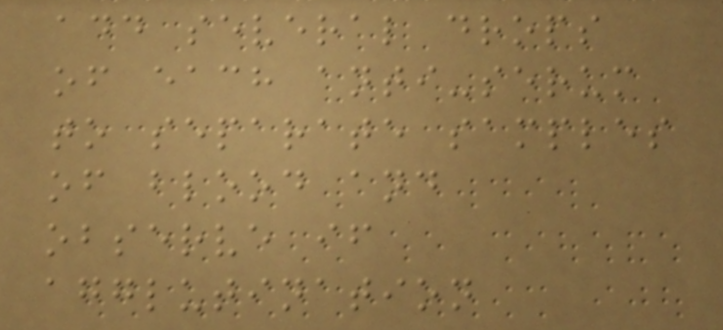add several drops
of each anti-serum
to separate samples
of blood and
observe if
agglutination
